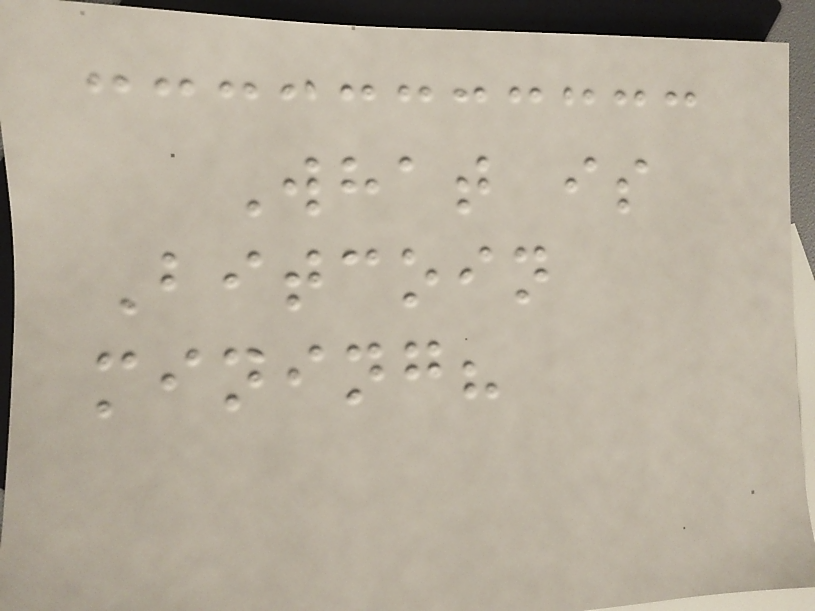What is
Bitcoin
mining?
